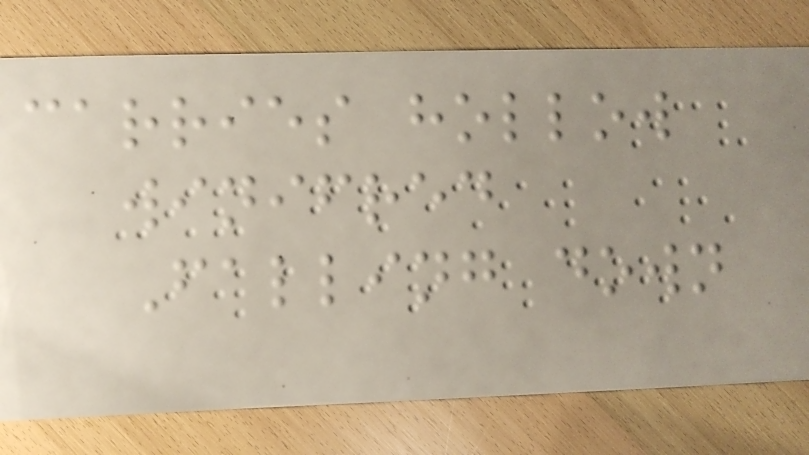carries hollow
winifred
Falling down
